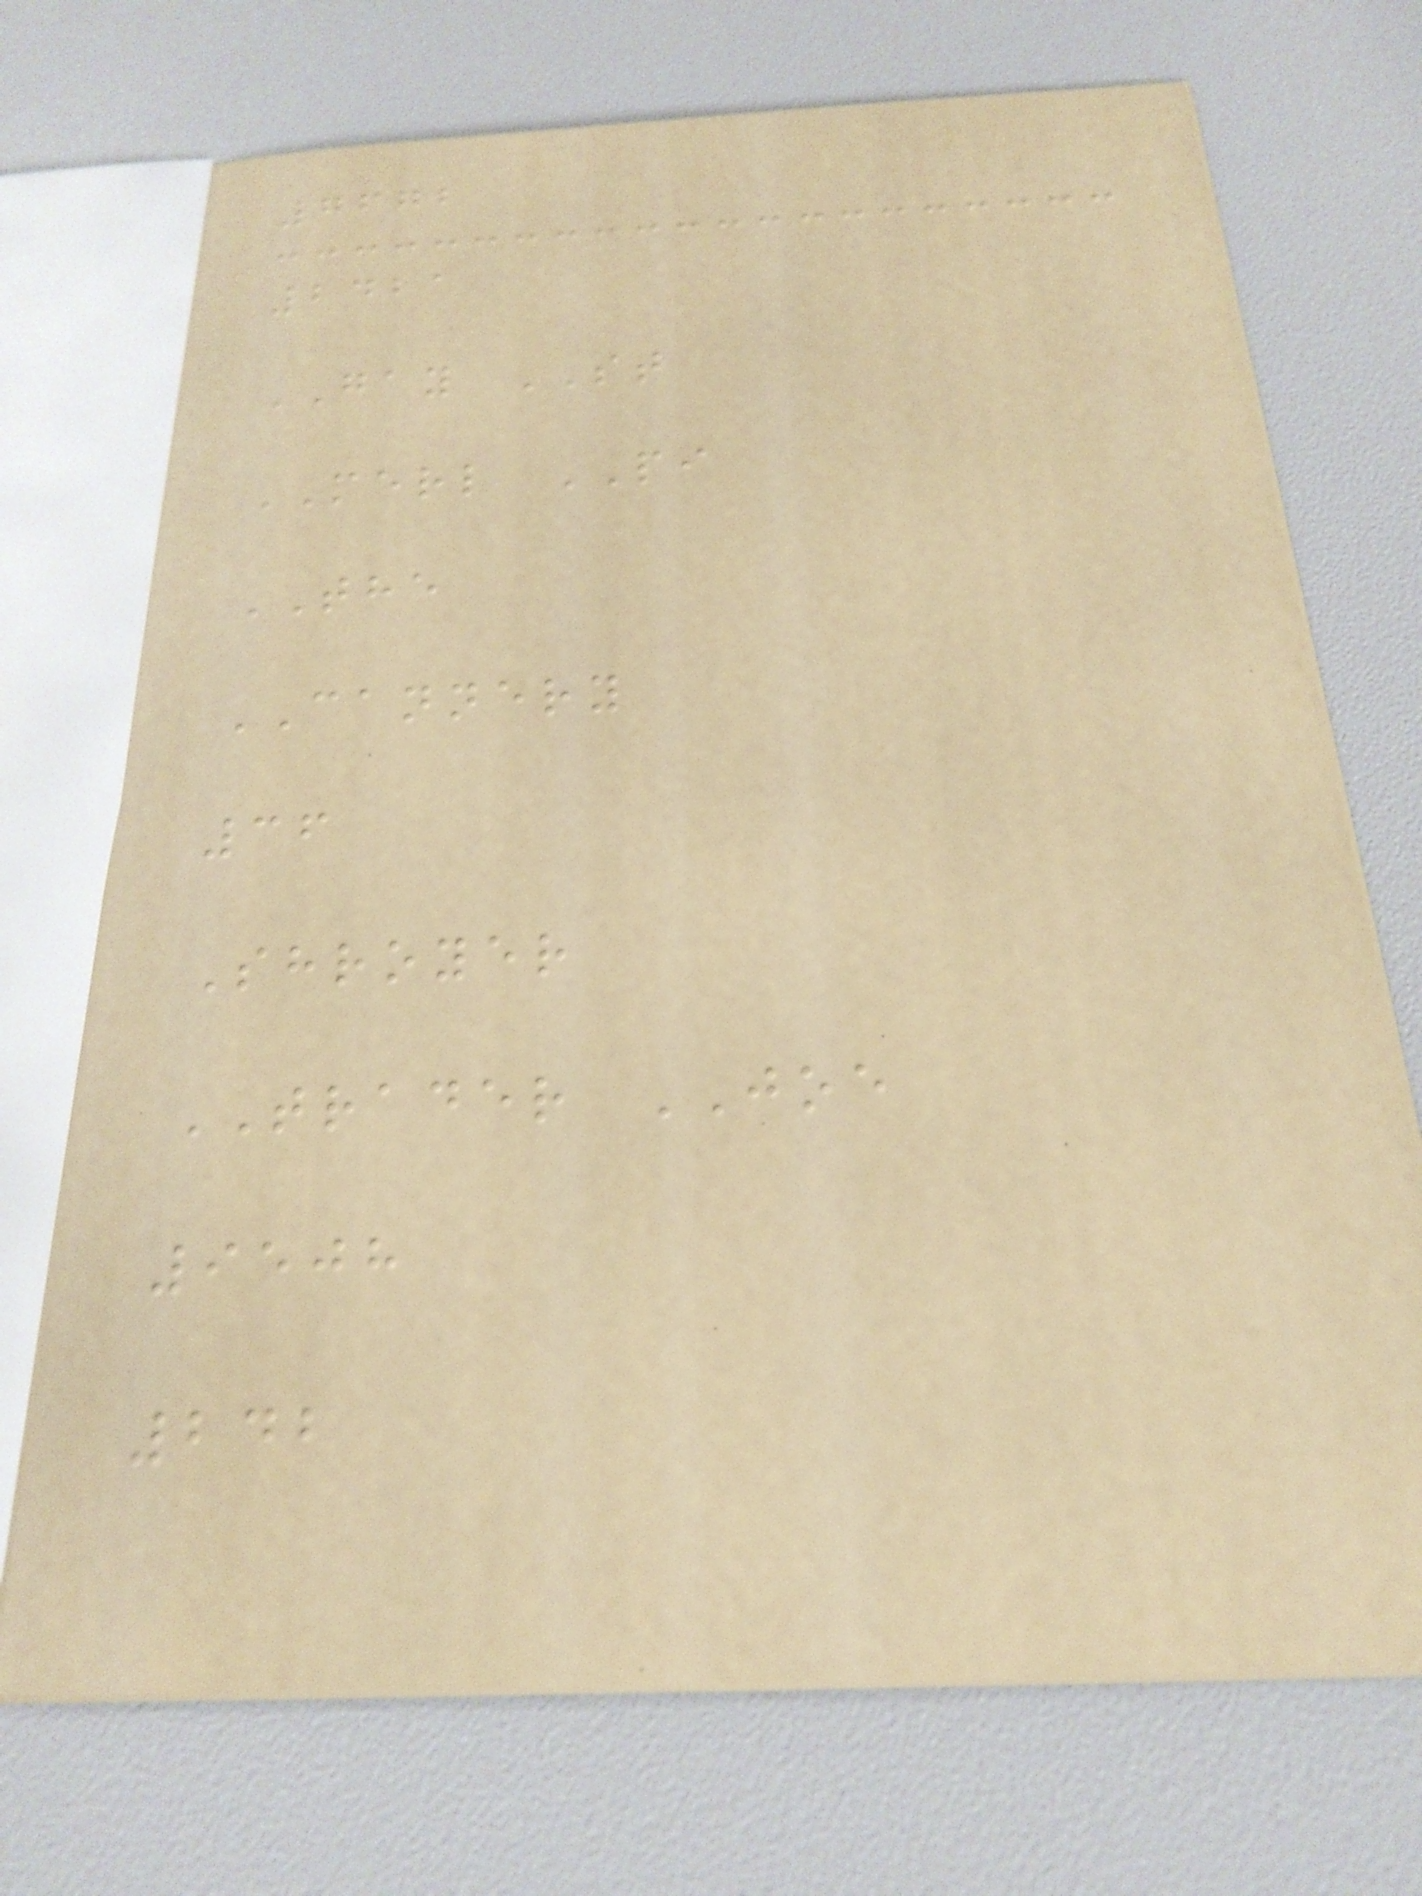7672
2421
GAY ST
MERL PI
THE
CANNERY
36
Shroyer
TRADER JOE
9508
242
